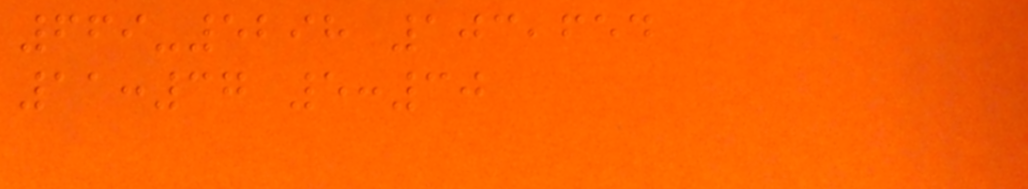669-5298 103,654
11:37 5:30
